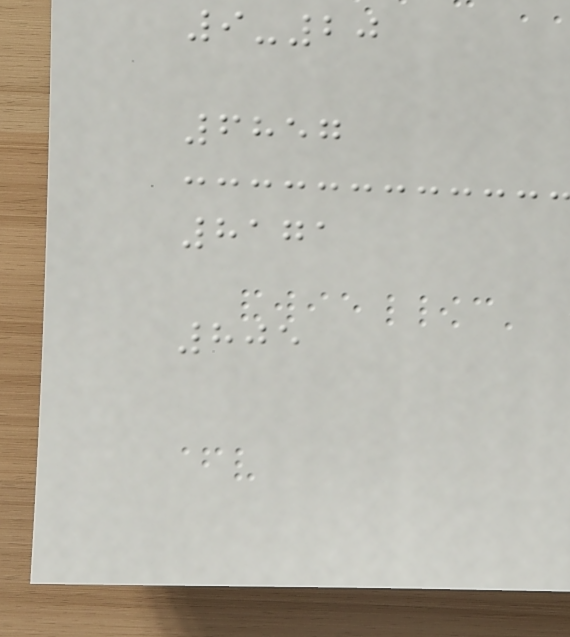9-20
6857
8171
805
